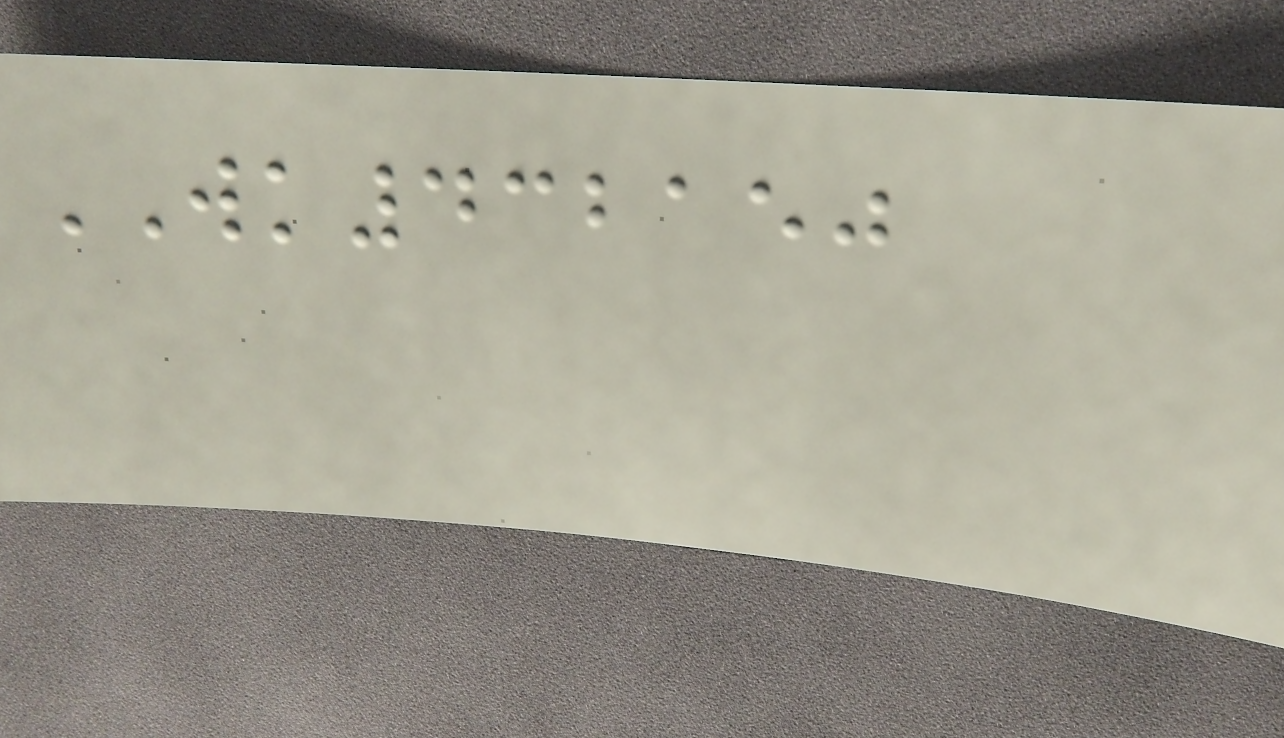WK432150
